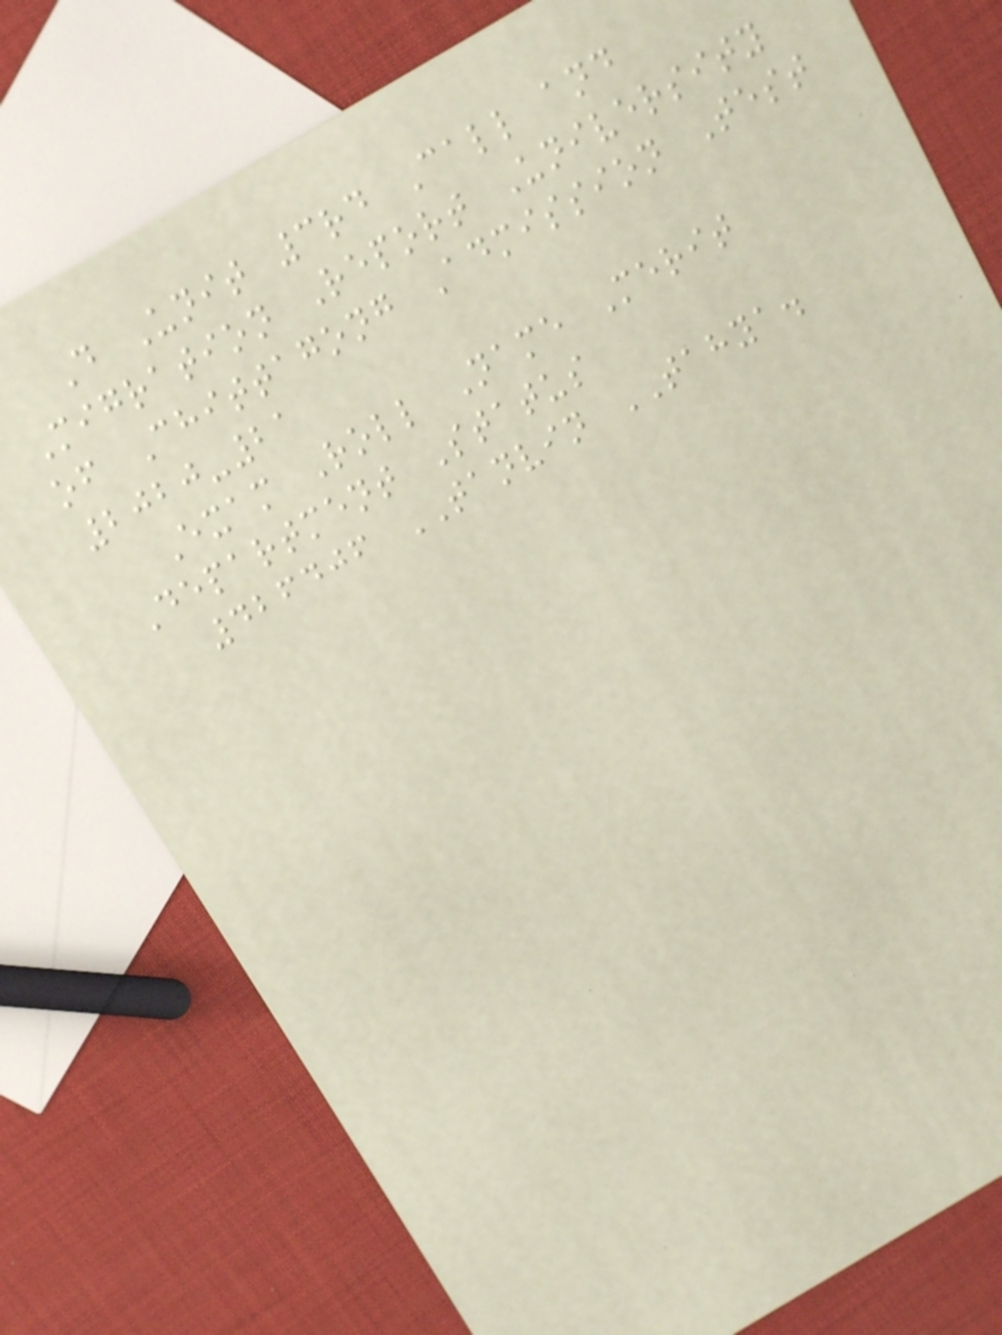D Unit 3rd Call and
Migration Report University
of Chittagong Admission Test
2020-21
Exam Roll Name Merit
Department Status
426406 TANVIN TAHYA.
